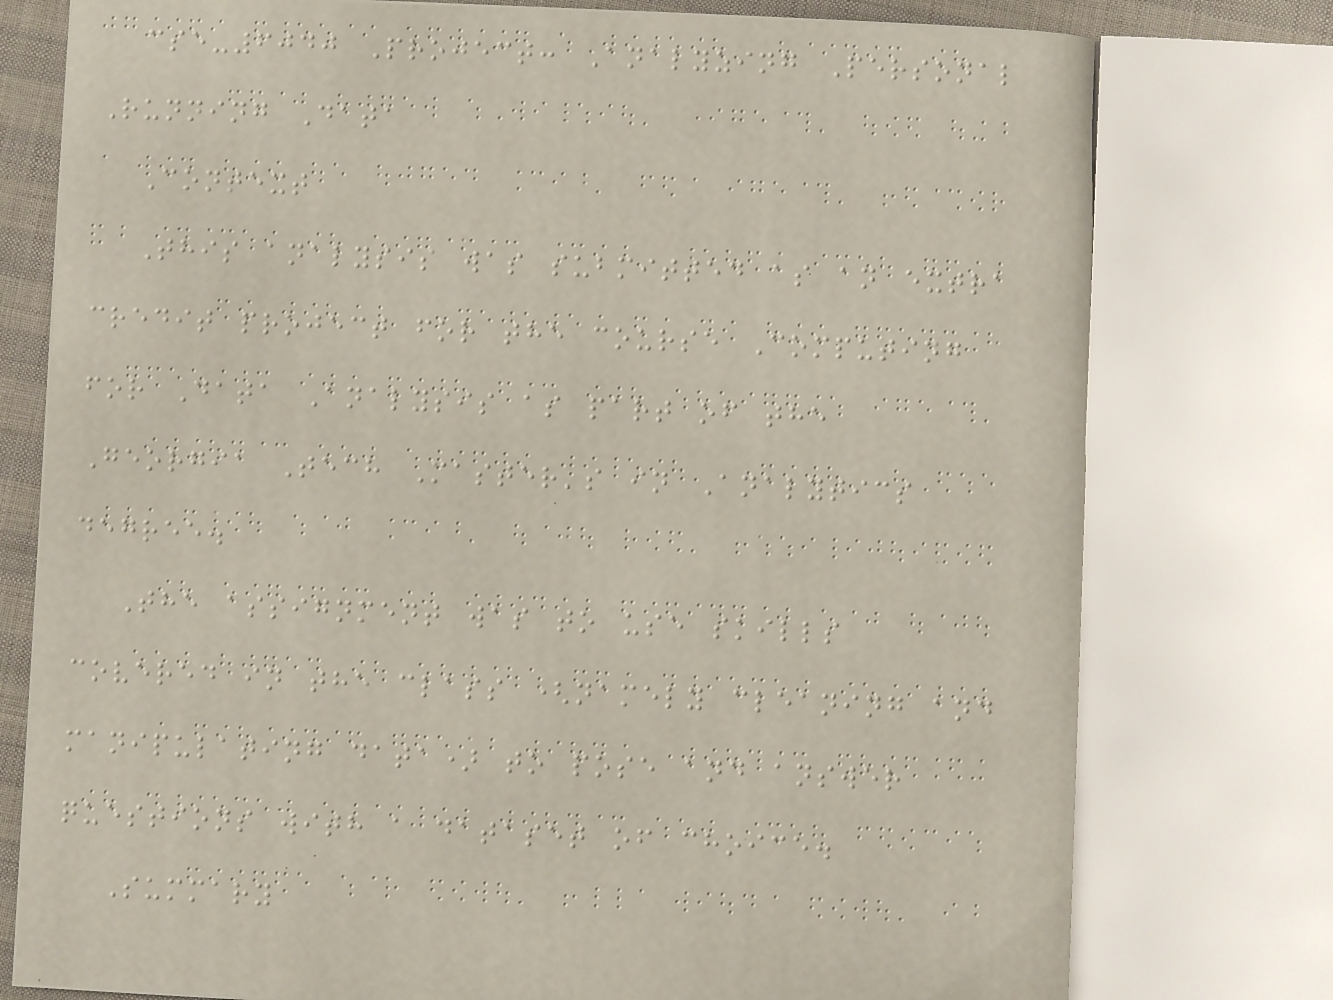cse-6040 Project: Analyzing Personal
Running Data
Context
This analysis was submitted as an extra
credit project for the course Computing
for Data Analysis as part of the
Georgia Tech Master's in Analytics
degree.
The assignment was to use skills
covered in the class (namely cleaning and
manipulating data) to pose and answer
questions with a dataset of choice.
Summary
